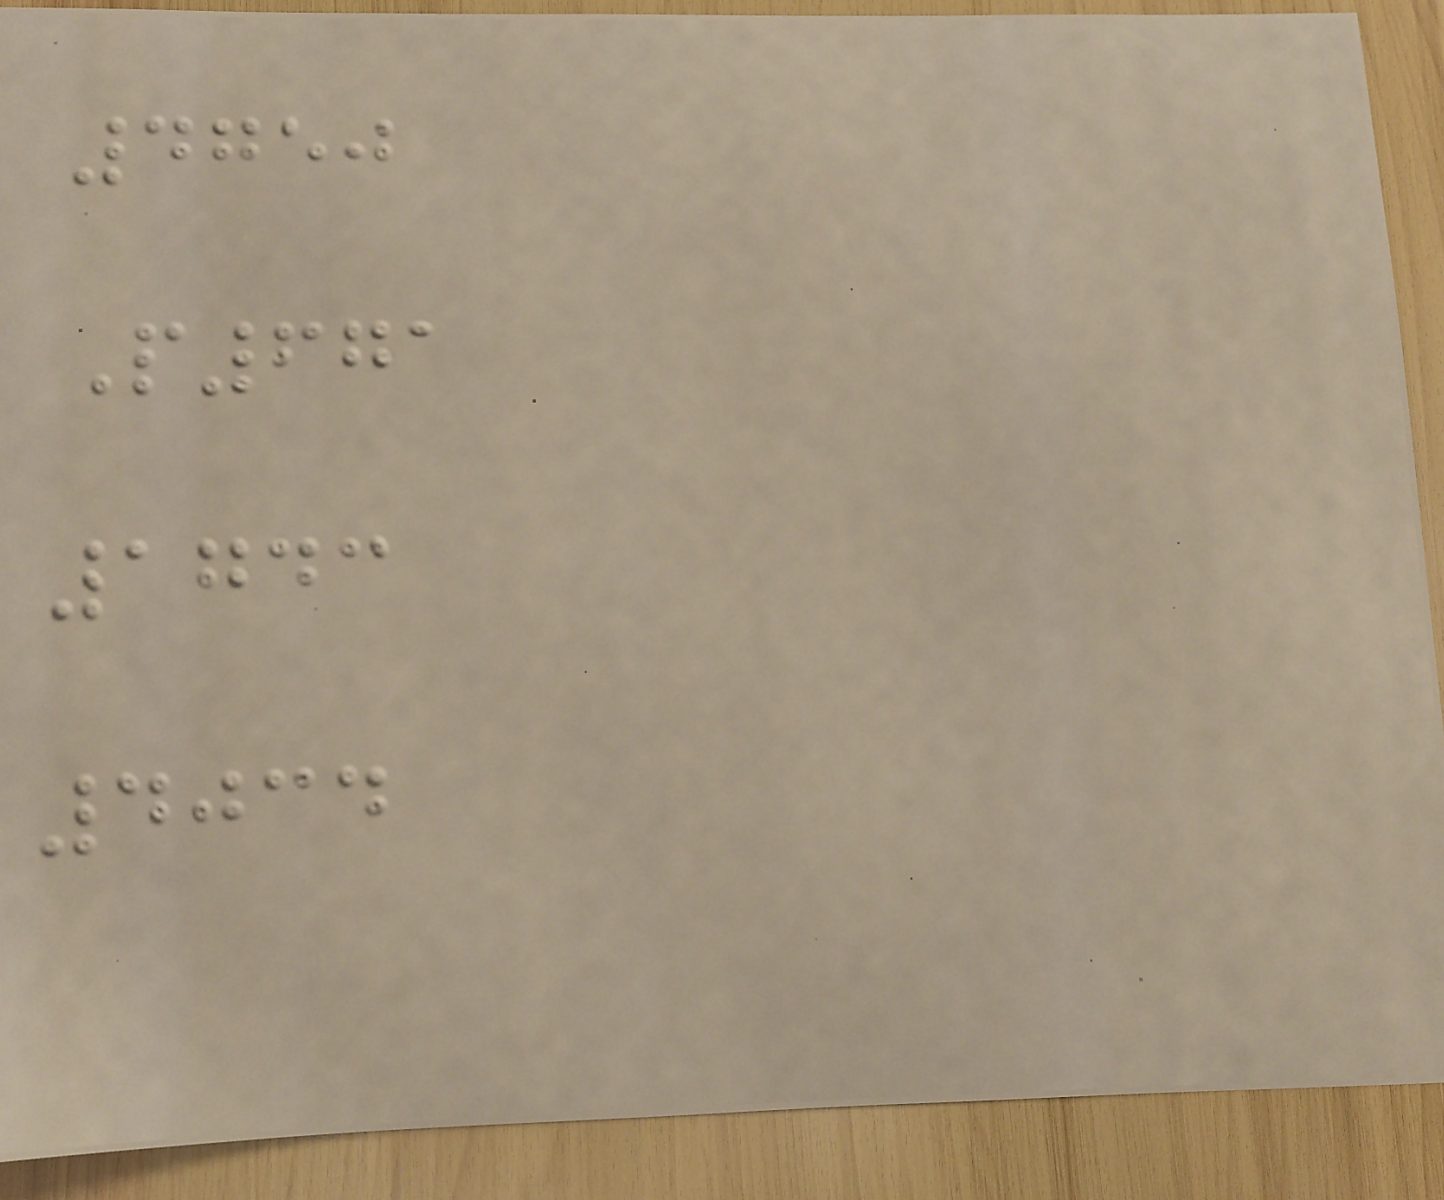4750
P671
1743
4034
